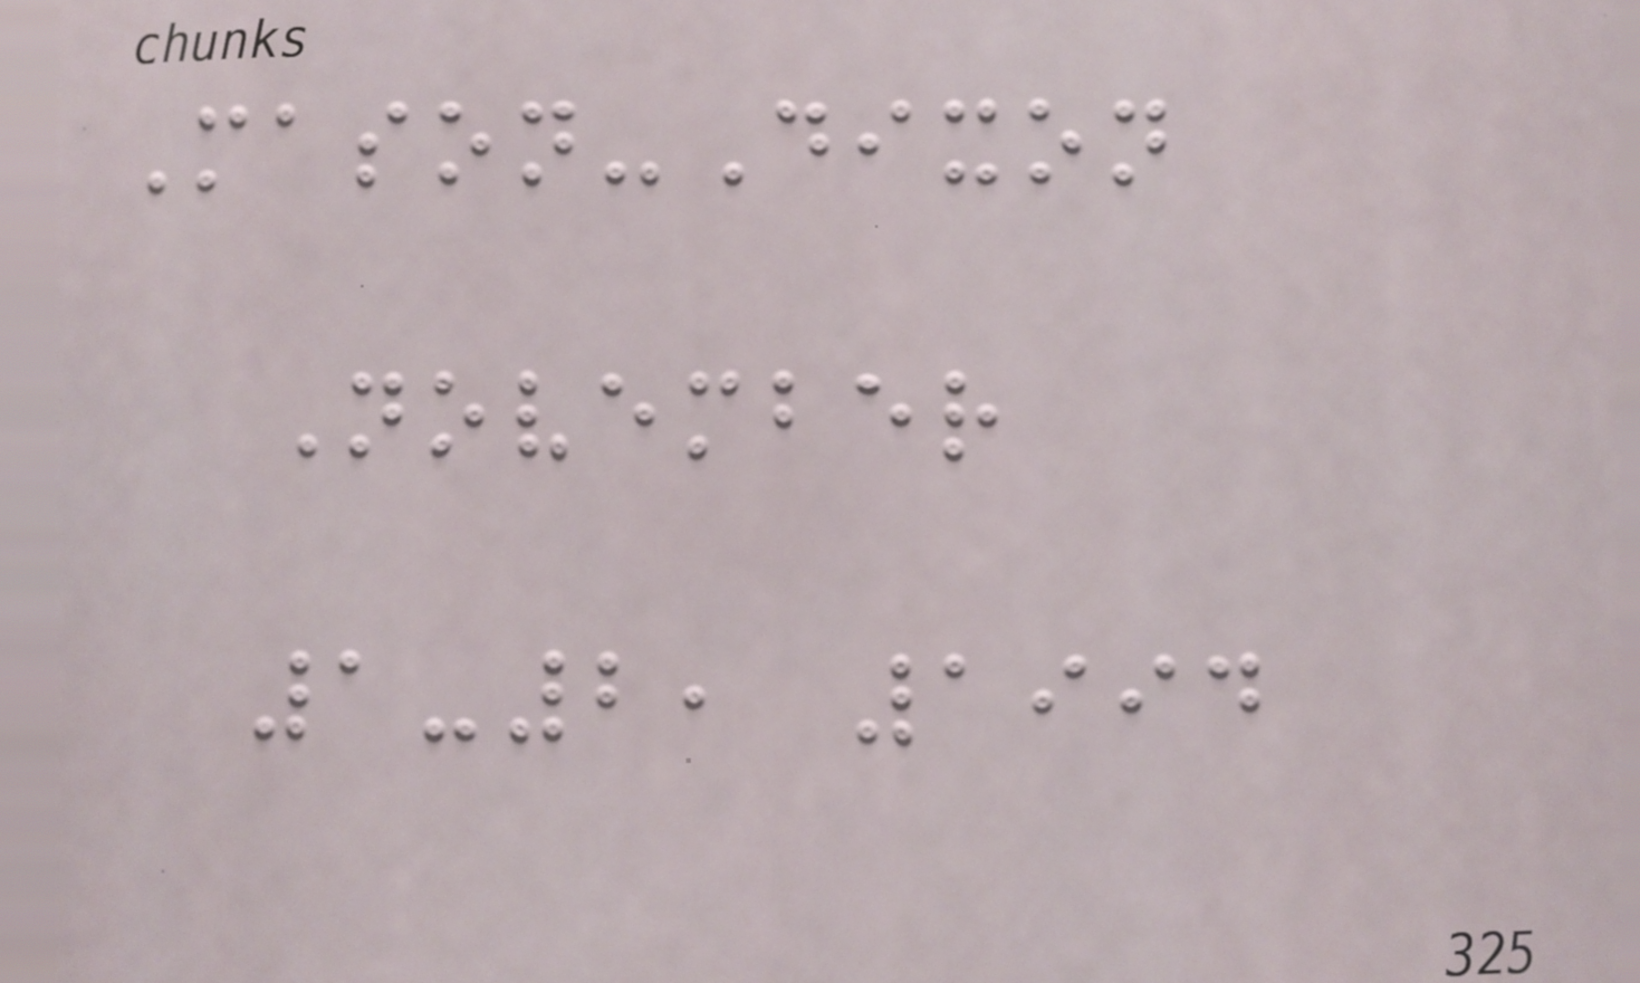Mason-Dixon
November
1-2, 1994
